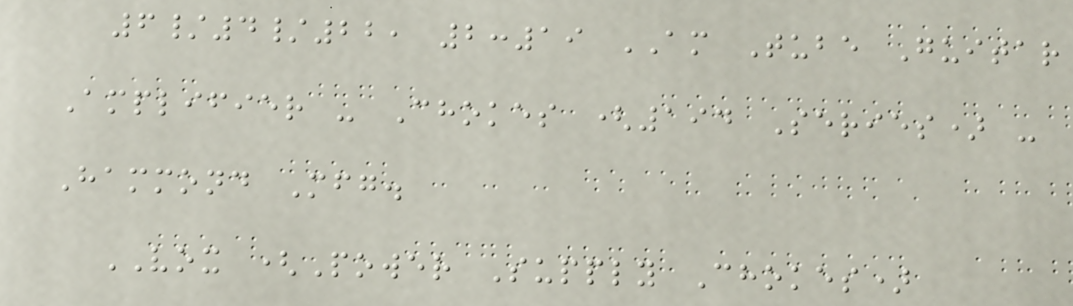6/4/22, 2:19 AM Tube Guitar
Amplifier - Chokes (194 Series) -
Hammond Mfg.
VOX (Power Supply Chokes)
